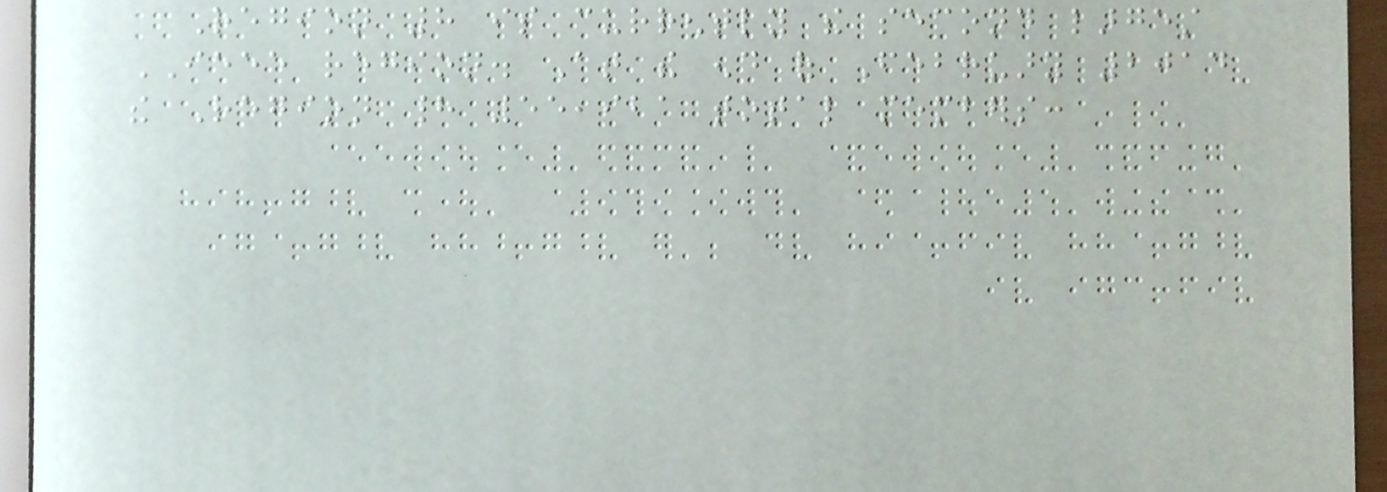Region 8 is currently the second largest
IEEE region. At the end of February 2014
the Region had 55,921 total members:
